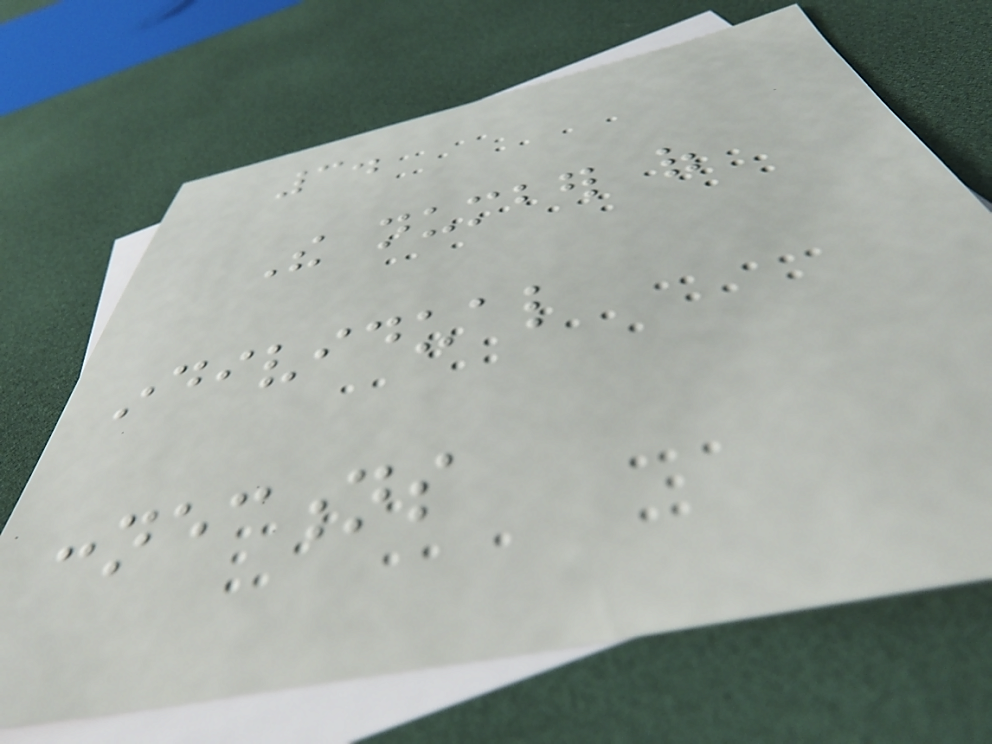3.
The number of
individual
connections
